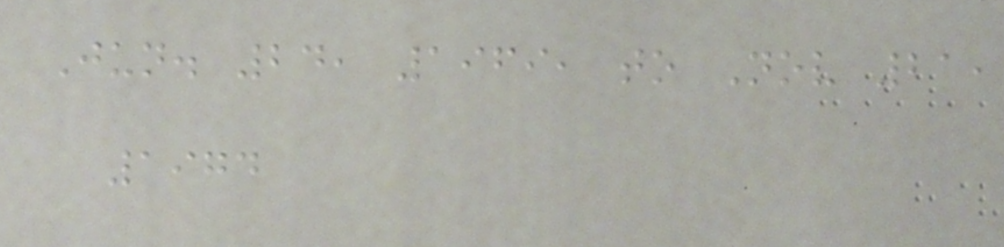Jun. 24, 1969, to Nov 21,
1974
